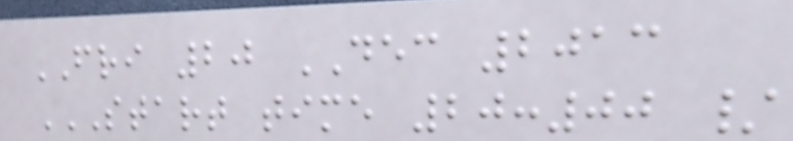FRI 20 DEC 2013
START TIME 20:00 /
